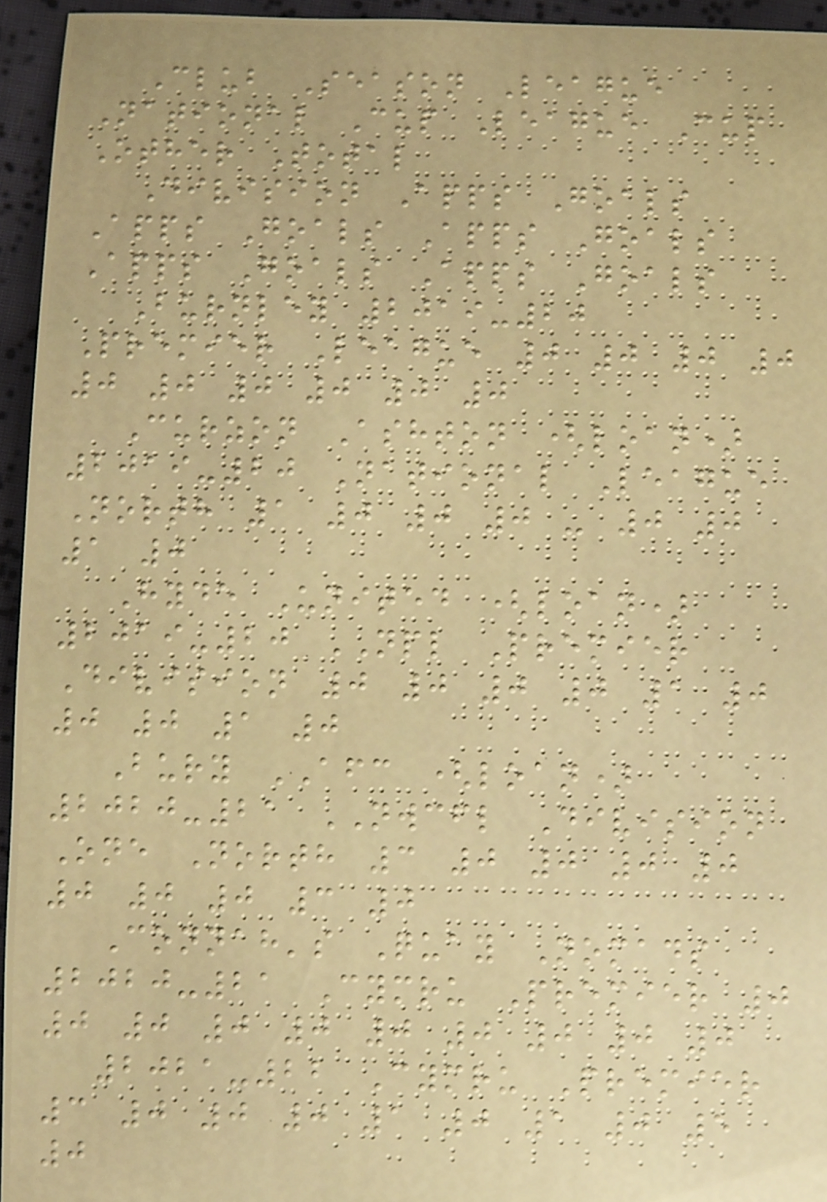Club Season League
National Cup League Cup
Other Total
Division Apps Goals
Apps Goals Apps Goals
Apps Goals Apps Goals
Burnley 2019-20
Premier League 0 0 0 0
0 0 0 0 0 0
Curzon Ashton (loan)
2019-20 National League
North 1 0 0 0 - 0 0
1 0
Hyde United (loan)
2019-20 NPL Premier
Division 0 0 0 0 1 0
0 0 1 0
Bury AFC (loan)
2020-21 NWCFL Division
One North 3 0 0 0 0
0 0 0 3 0
Connah's Quay Nomads
2020-21 Cymru Premier 0
0 0 0 0 0 0 0 0 0
2021-22 Cymru Premier
3 0 0 0 1 0 1 0 5
0
